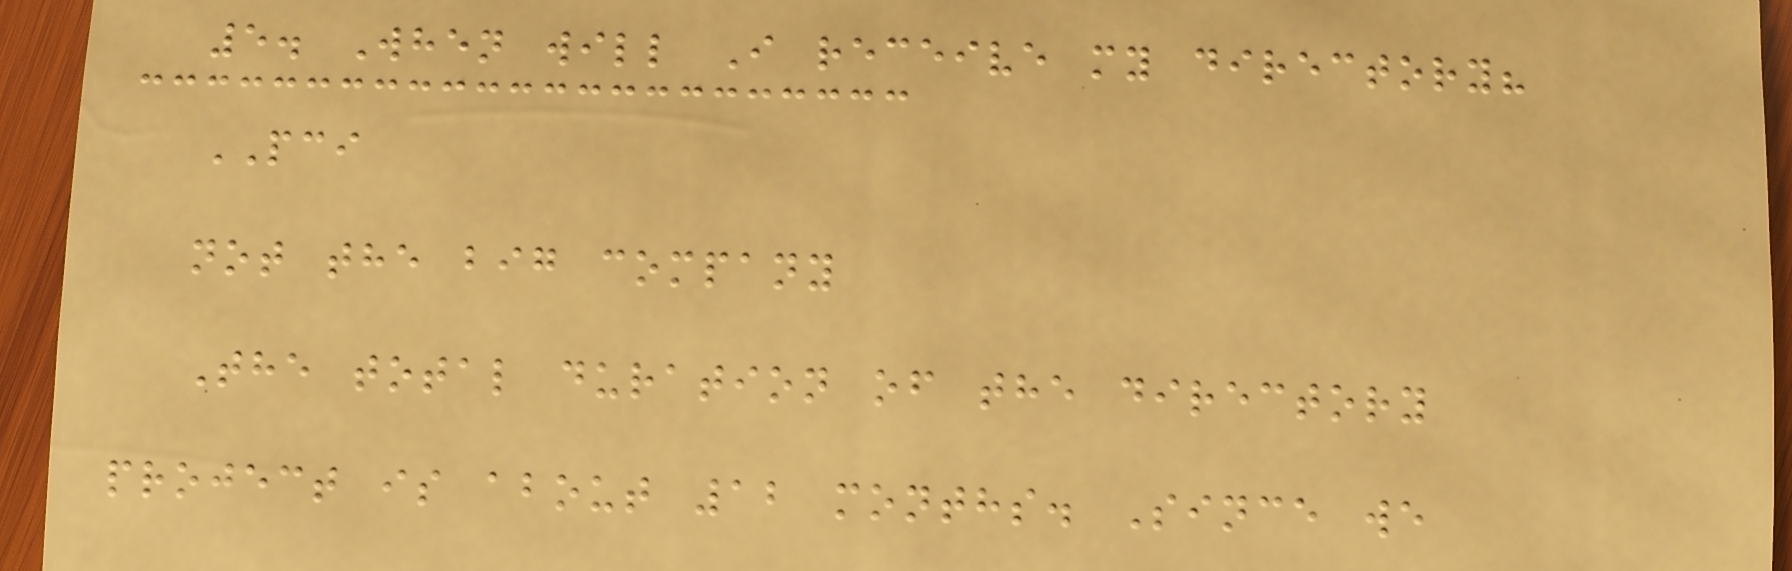5. When will I receive my directory?
PCI
not the big company
The total duration of the directory
project is about 12 months. Since we
